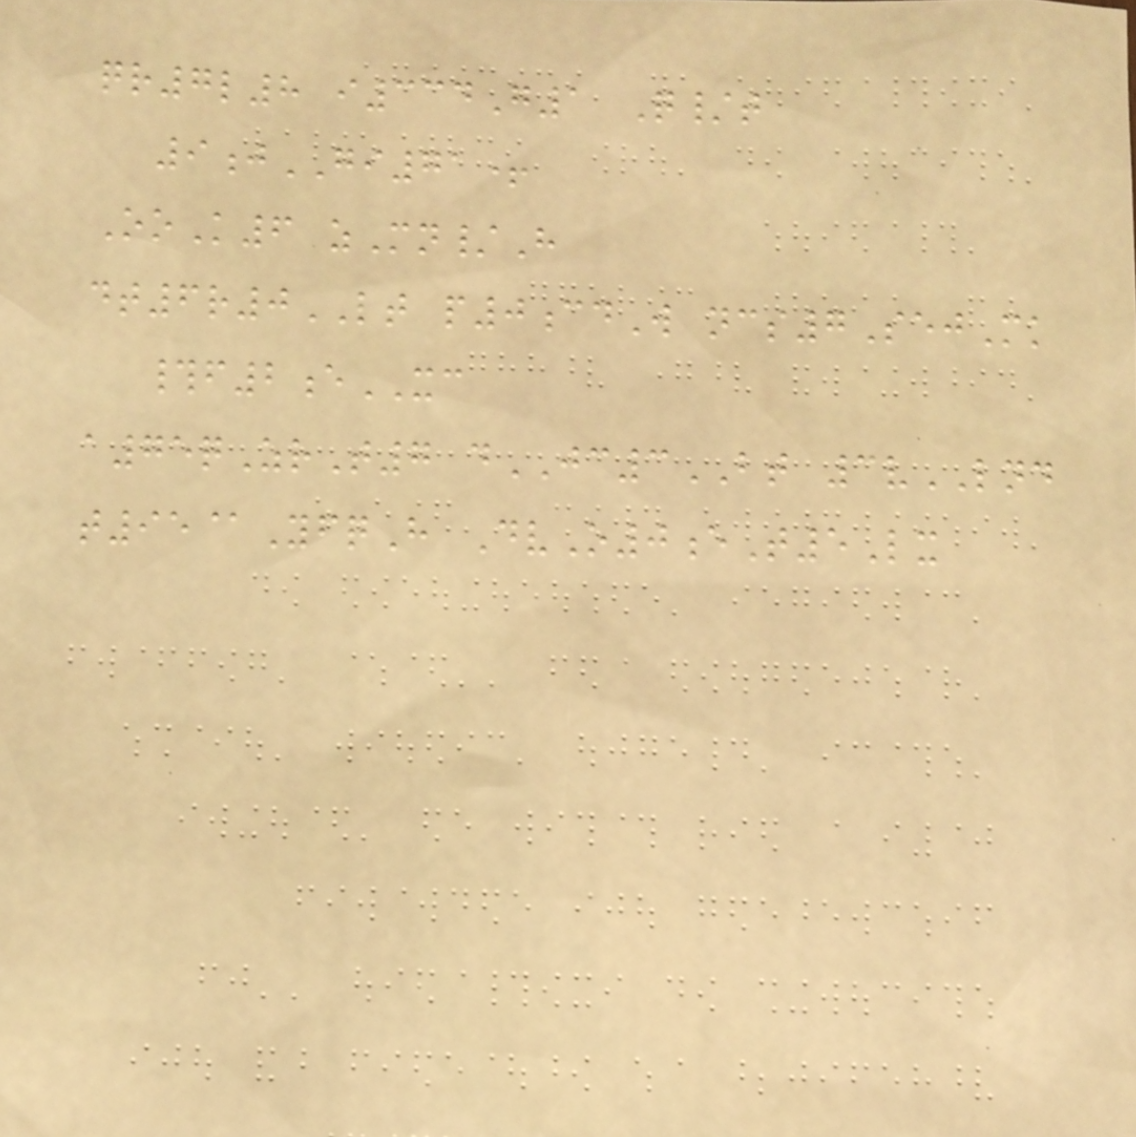qr7l8 i334G1 Q/t
9jGI71+
OoK6 zMn/H
dt6r0LT p0cdW ncs7SejMk
#f2eXC
a75qZrT7 dJC3BT 3vLND
t95@YfqH DvO0eT5Lx
